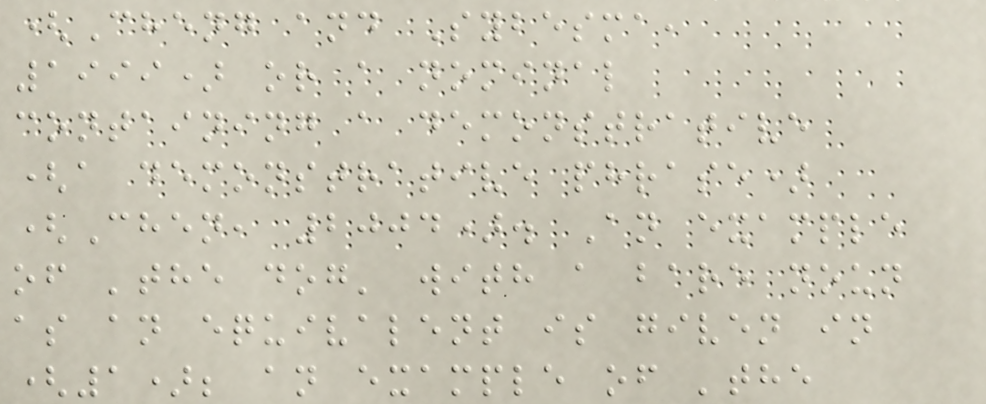(Cheng and Sybesma,
1999) or a nominal
containing a demonstrative
(a demonstrative phrase)
(Chen, 2004). An example
of 'the dog' with a bare noun
as an equivalent is given in
(1); an example of 'the
